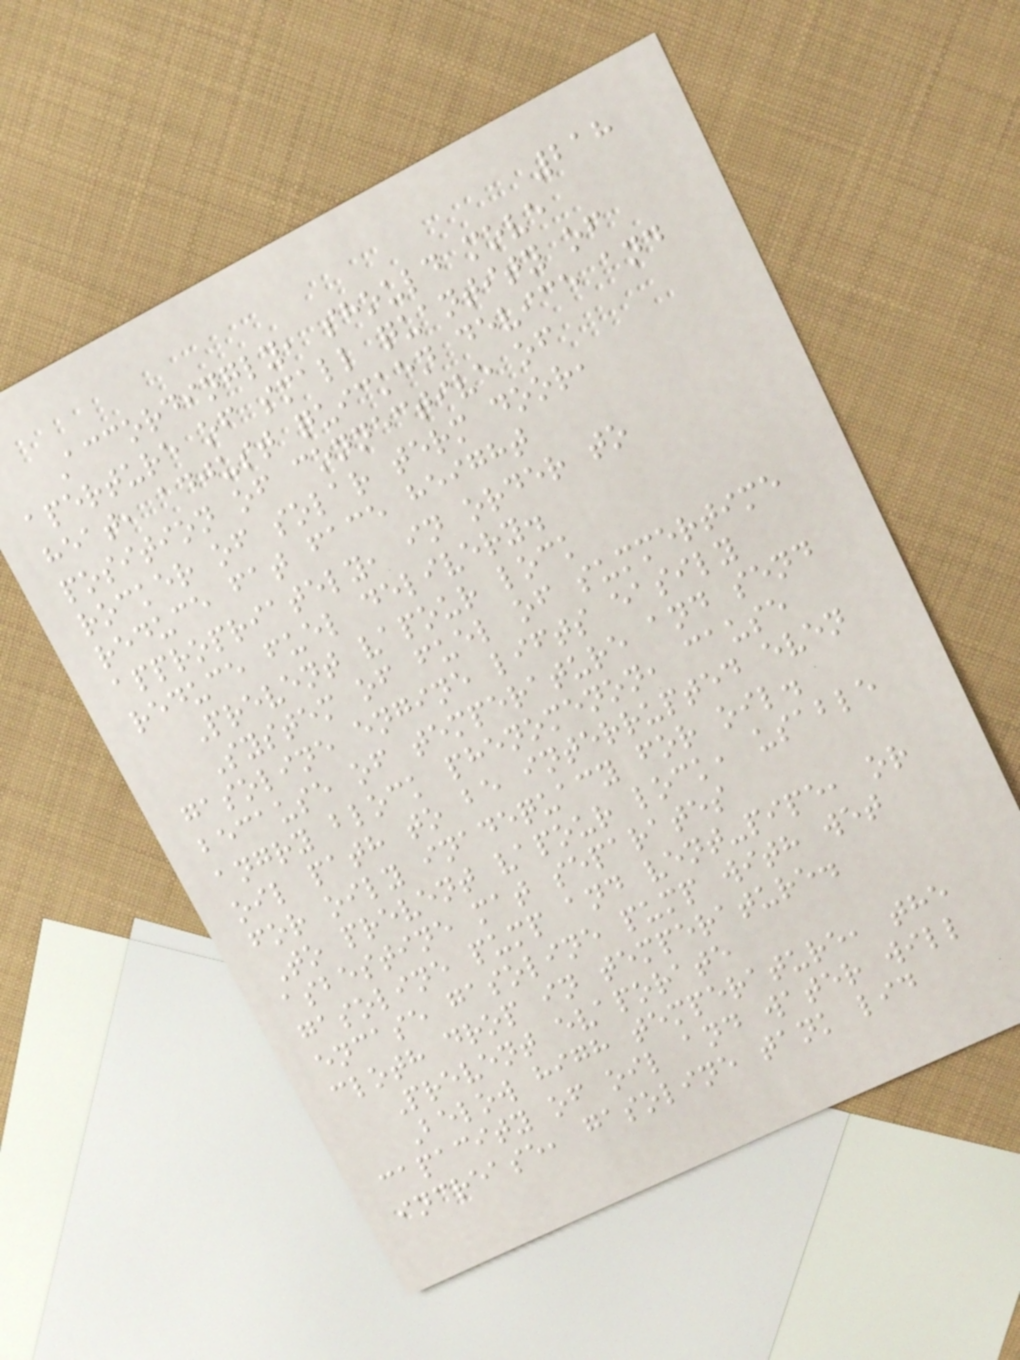218
Accordingly, should move
aperture of small quantity of
heat, adjust quicken device and
position of connective of
rocker of solar term door,
reduce fat face height
appropriately, in order to
reduce fuel delivery.
Prevent vapour lock
System of fuel of summertime
gasoline engine lifts easily
because of temperature and send
angry block phenomenon, cause
oil path to be interrupted even
for oily inadequacy for oil.
To prevent vapour lock, usable
asbestine mat separates
gasoline pump and vent-pipe, or
encase gasoline pump with wet
cloth drop in temperature.
Prevent evaporate
Below high temperature, the
capacity of oil and water will
increase, gasoline tank lid
